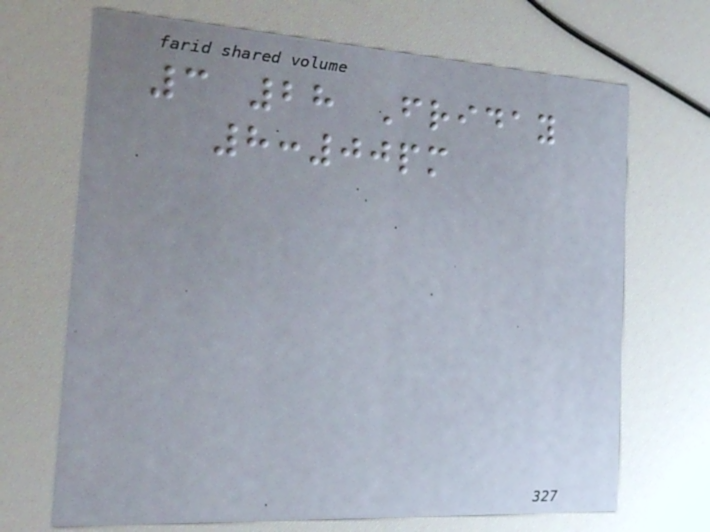3 28 Friday
8:00pm
